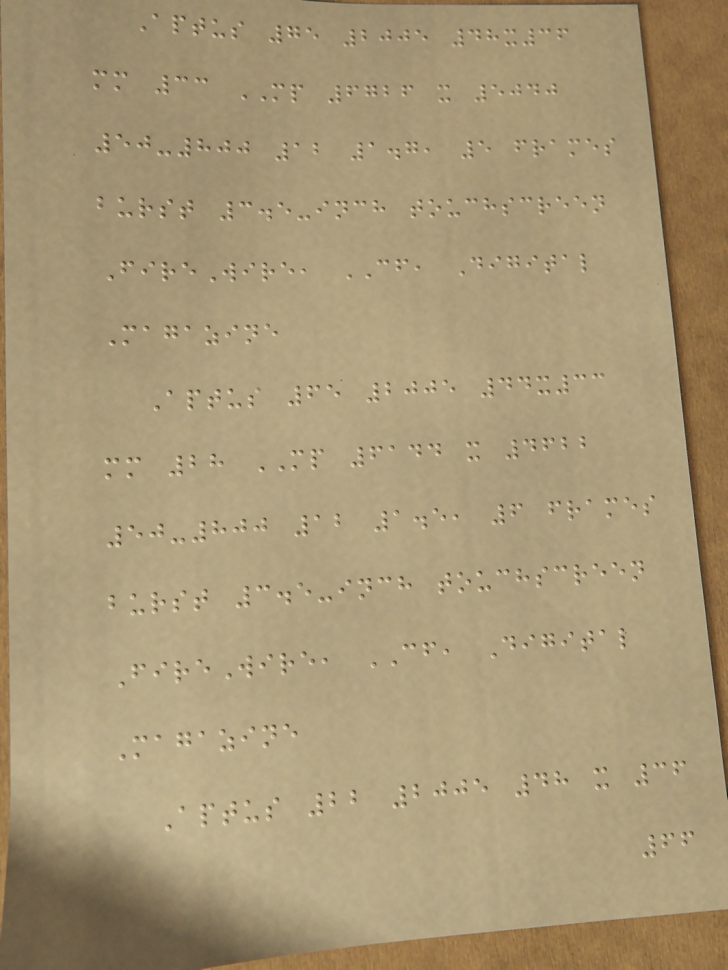Aptus 75 2005 48x36
mm 33 MP 6726 x 5040
50-800 12 1.7, 5 frames
burst 3.5-inch touchscreen
FireWire, CF, Digital
Magazine
Aptus 65 2005 44x33
mm 28 MP 6144 x 4622
50-800 12 1.5, 6 frames
burst 3.5-inch touchscreen
FireWire, CF, Digital
Magazine
Aptus 22 2005 48 x 36
66
